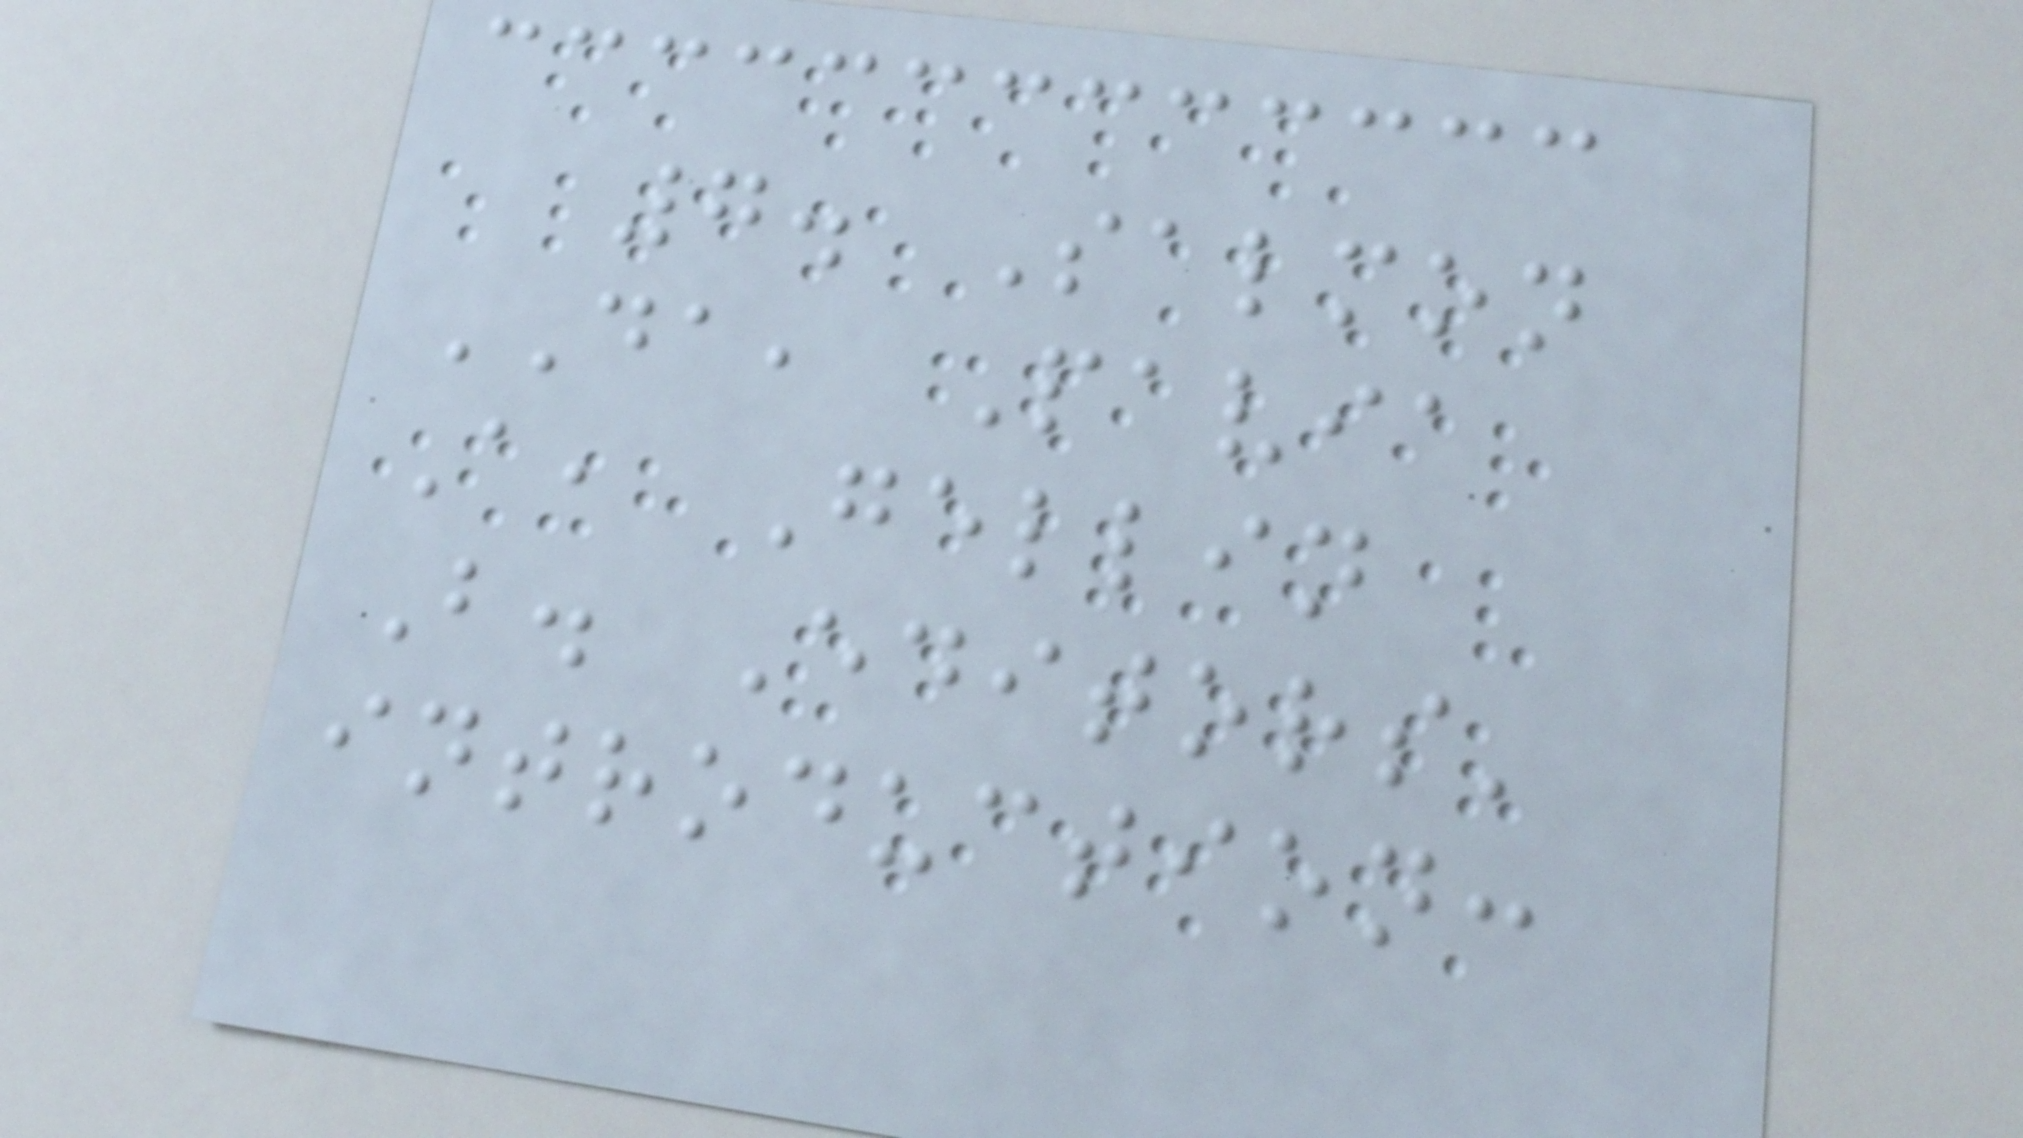7. Salmon
DA, Pavia
A, Gellin
B. Editors'
introduction:
